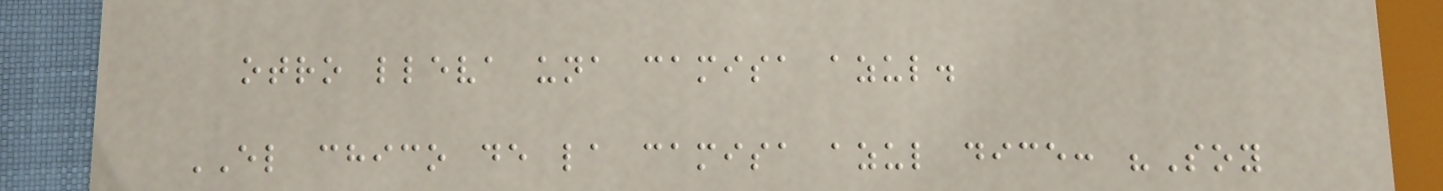otro lleva una camisa azul.
EL chico de la camisa azul dice: "Soy
